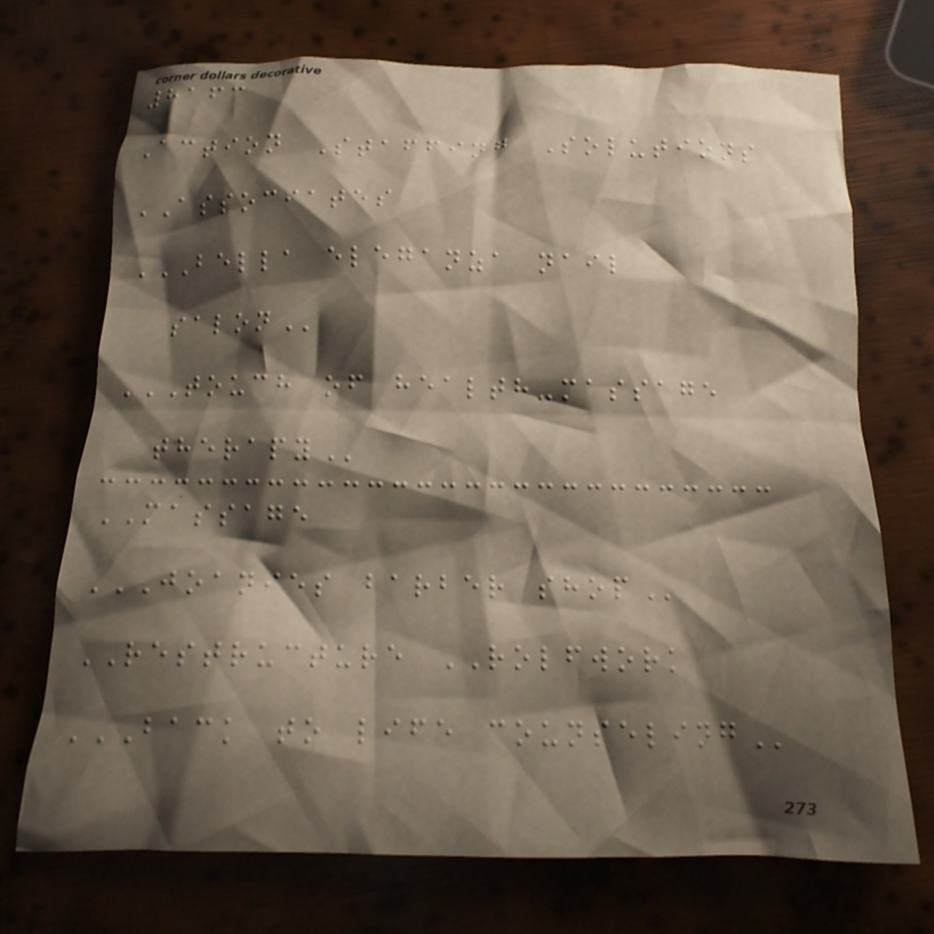8163
Action Staffing Solutions
ASSOCIATES
BELLA ELEGANZA NAIL
SALON
TOUCH OF HEALTH-MASSAGE
THERAPY
MASSAGE
JOANIES BARBER SHOP
RESTRUCTURE ROLFWORK
BACK TO LIFE COUNSELING
